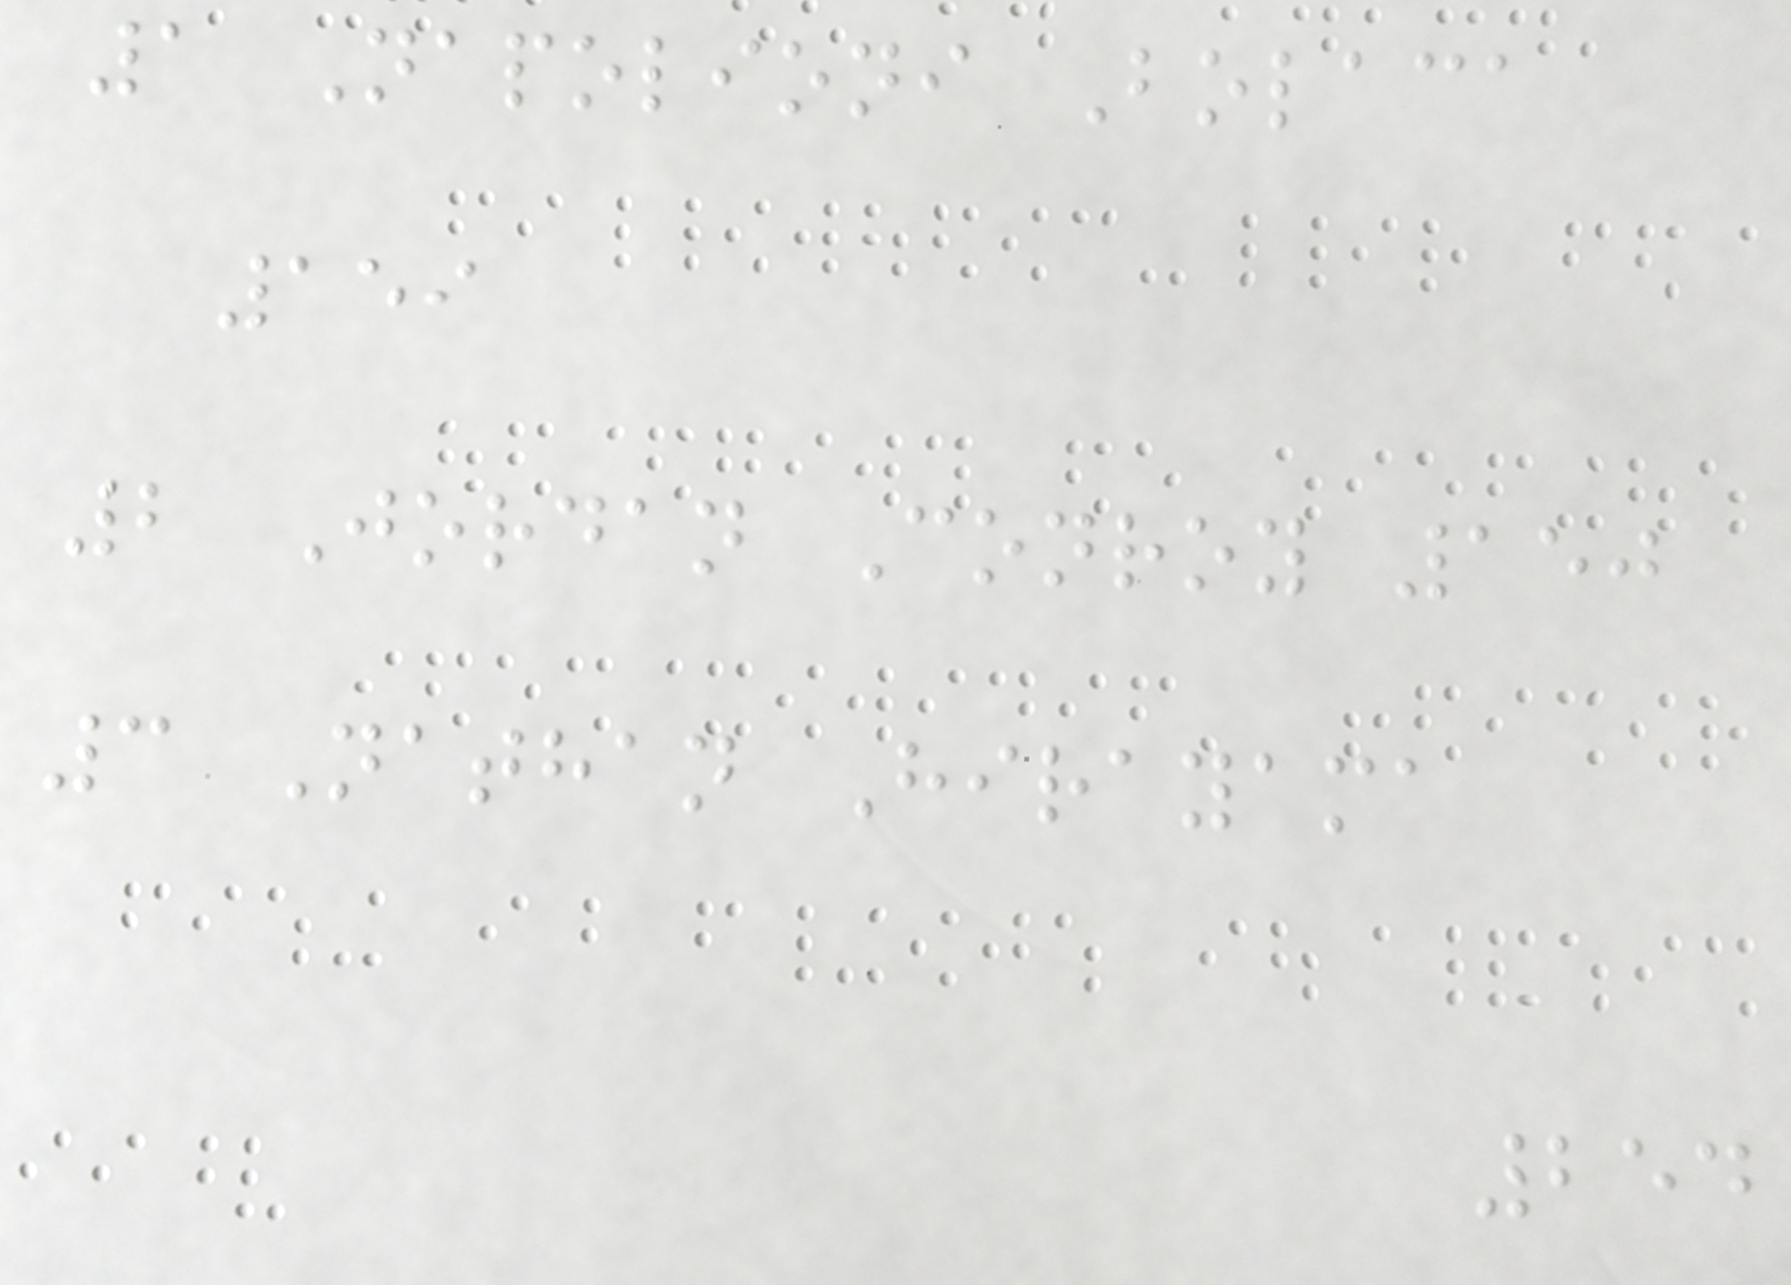1 Napolioni Bolaca
159
2 Jordan Conroy 150
3 Nathan Hirayama
254
